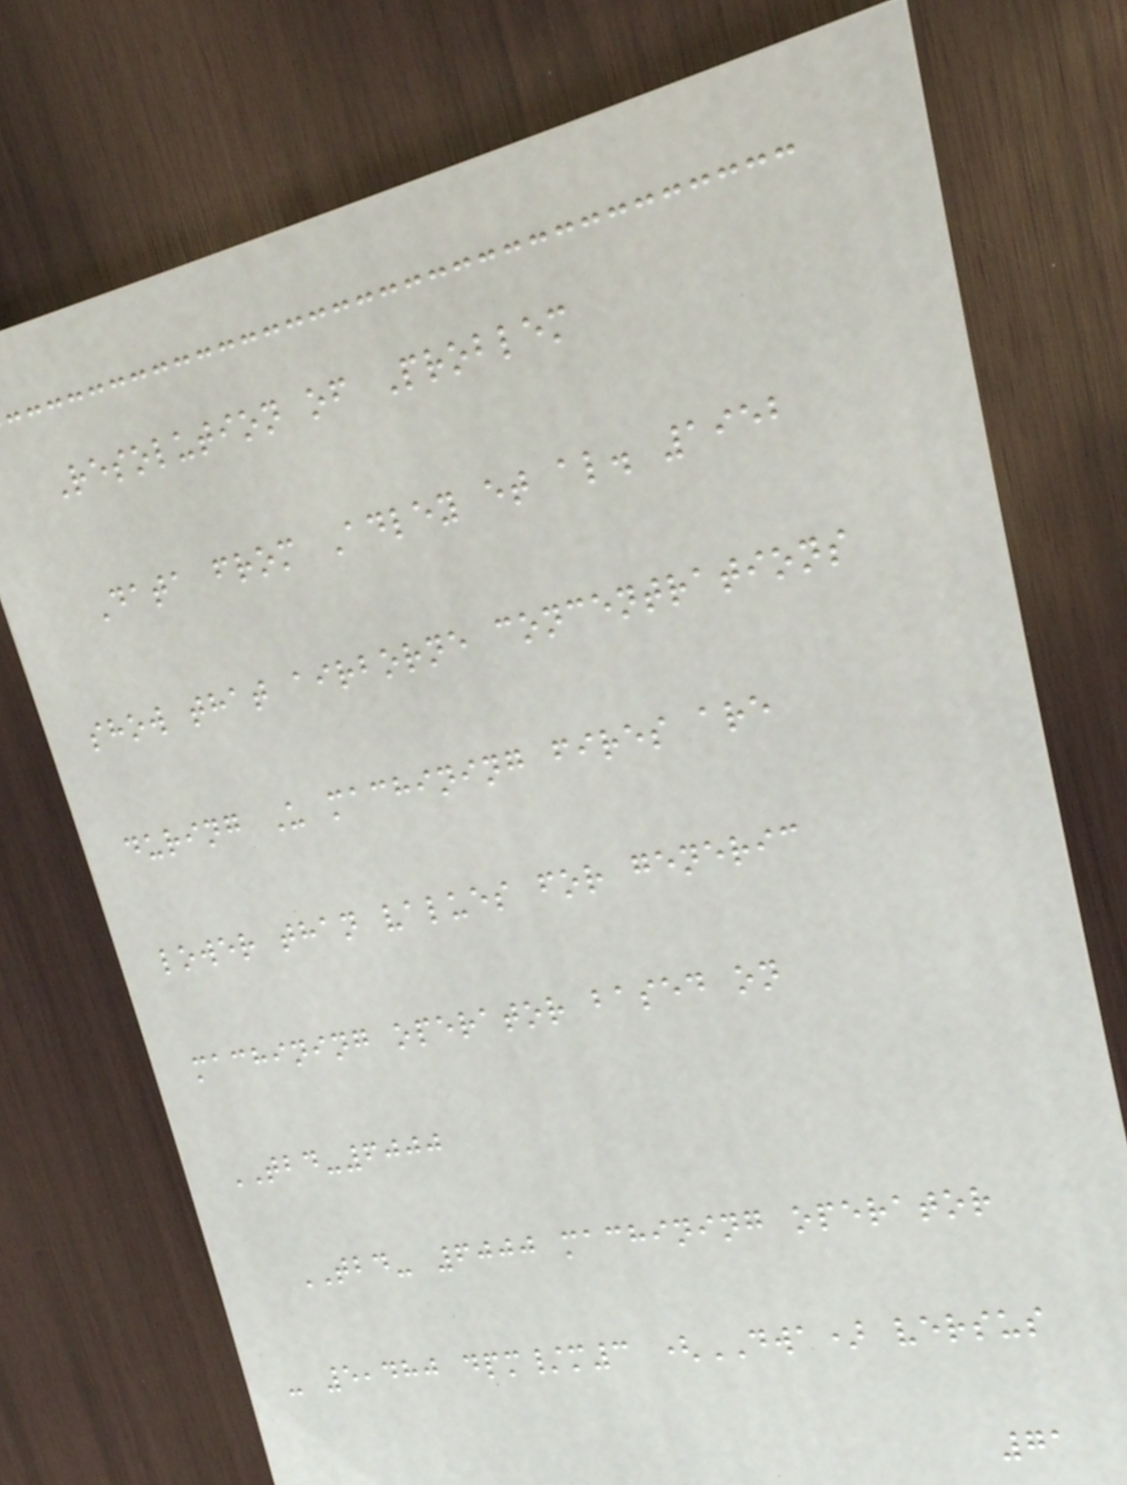Resolution of Problem
Data from Adley et al. 1952
show that airborne concentrations
during U machining fires are
lower than values for generic
machining operator based on
TBD-6000
TBD- 6000 machining operator
- 5,480 dpm/m3 (DWA) versus
71
